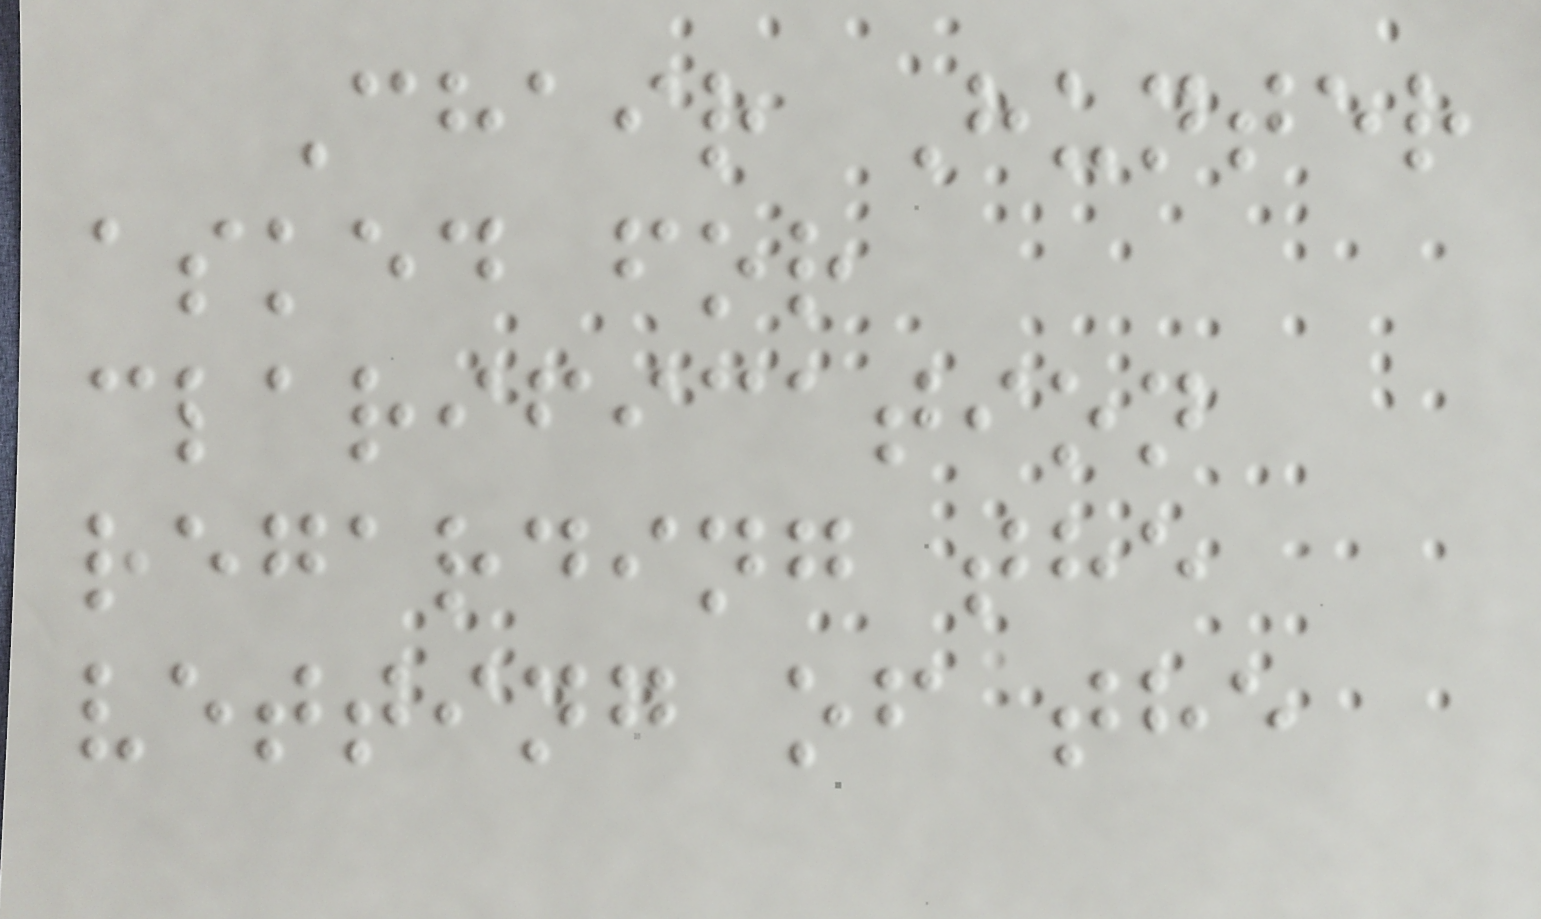Chair Hunter
asked for
clarification
regarding the
vetting of the
